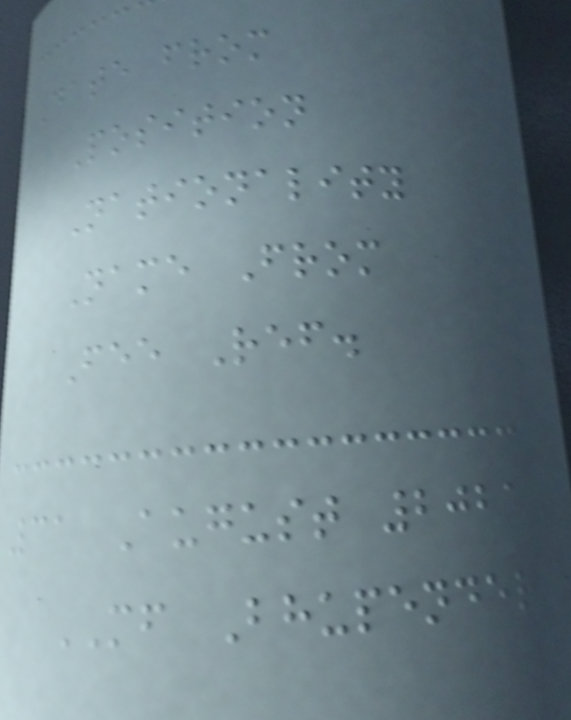Date from
Position
Nationality
Name From
Fee Ref.
31 August 2021
MF Bhupender
